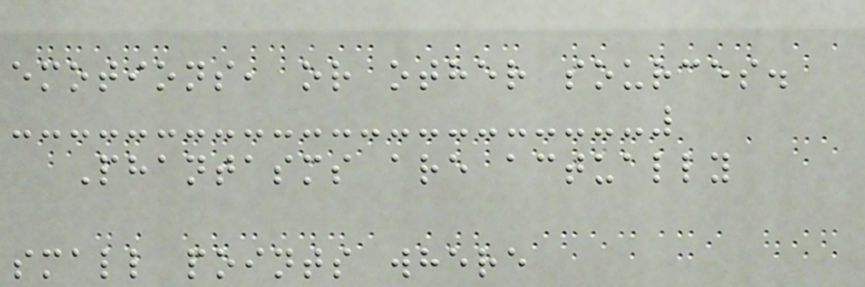emotions, or other sources.
Phantasms are actually
small points where
